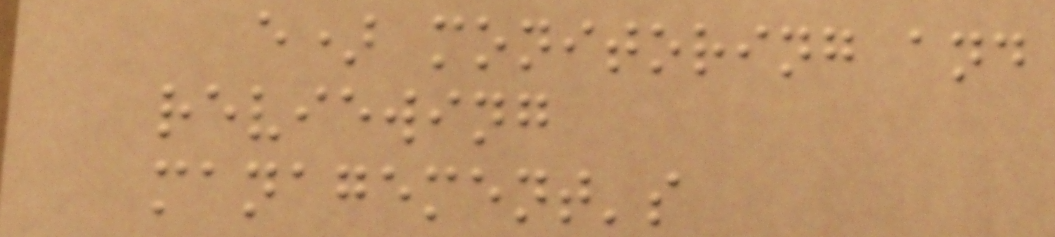e) monitoring and
reviewing
management's
